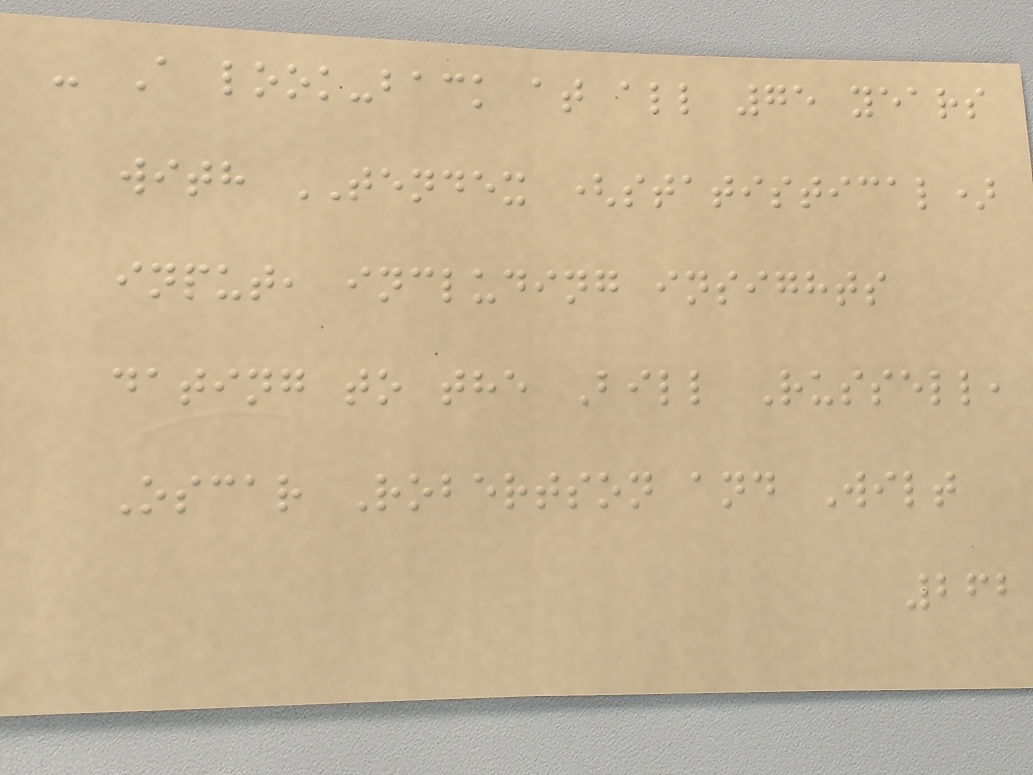- A look-back at all 75 years
with TENDEX (statistical)
input, including insights
dating to the Bill Russell,
Oscar Robertson and Wilt
262
